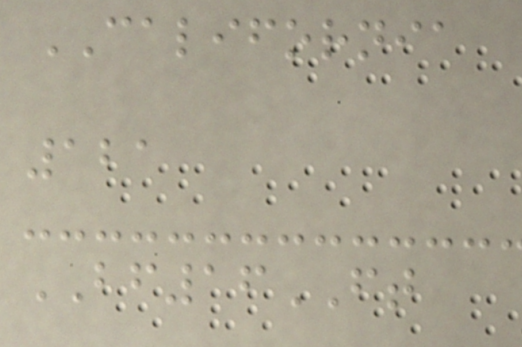CALIFORNIA
121
BF16FT
